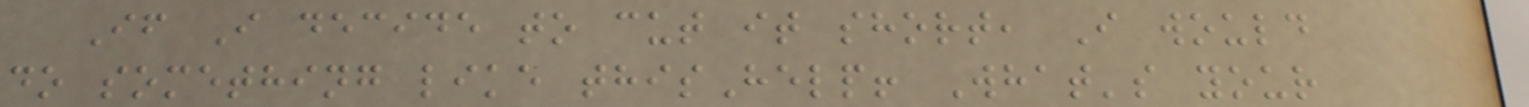If I decide to cut it short, I would
do something like thisHelp! What's your
